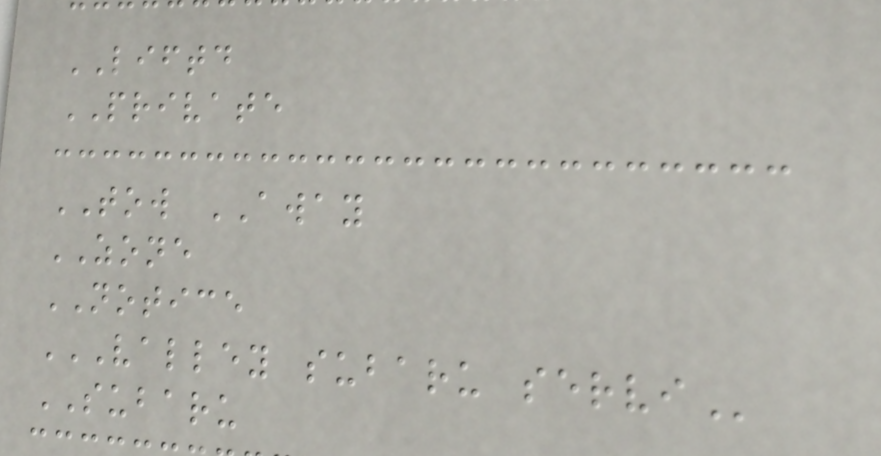LIFTD
PRIVATE
TOW AWAY
ZONE
NOTICE
VALLEY SUBARU SERVI
SUBARU
